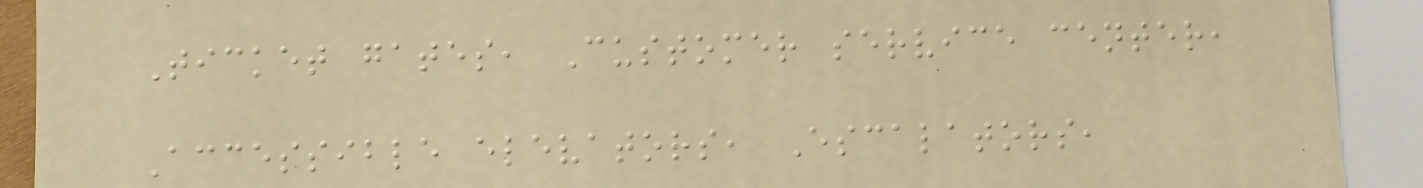Ticket gates, Customer service center,
Accessible elevators, Escalators,
